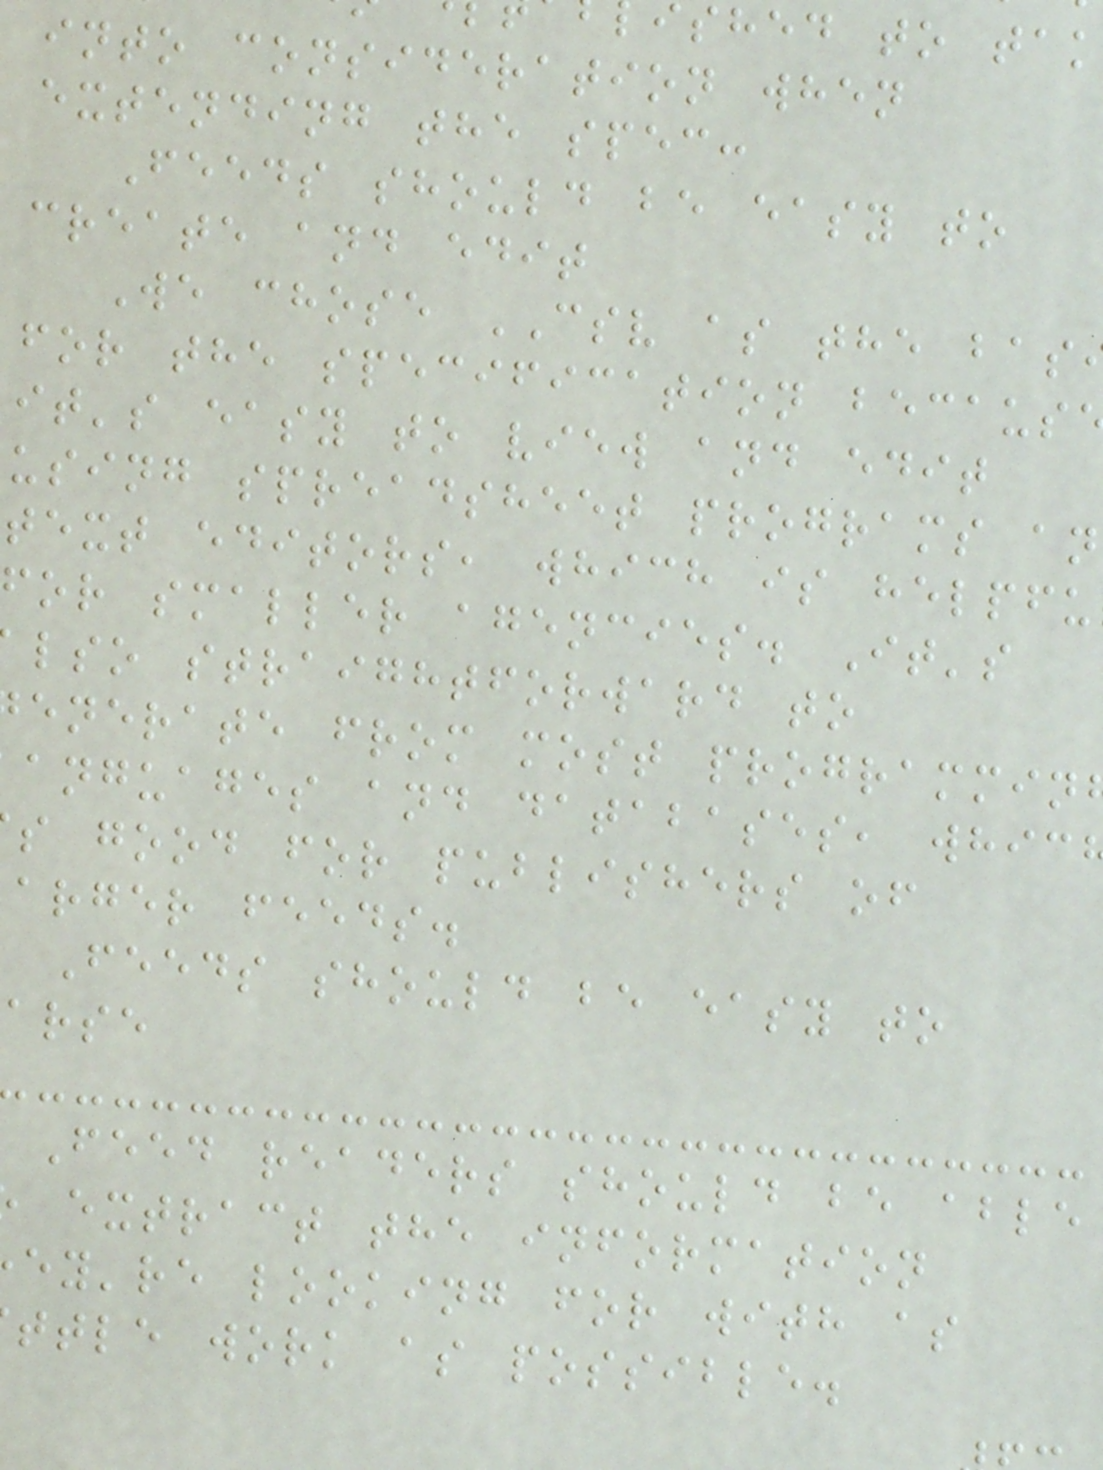ished to tak
into consideration when
extending the spec:
Feeds should be easy to
create and edit
We chose CSV as the bas
for the specification becaus
it's easy to view and edit
using spreadsheet programs an
text editors, which is helpfu
for smaller agencies. It's
lso straightforward to
enerate from most programmin
anguages and databases, whic
s good for publishers of
arger feeds.
Feeds should be easy to
arse
Feed readers should be able
extract the information
ey're looking for with as
ttle work as possible.
